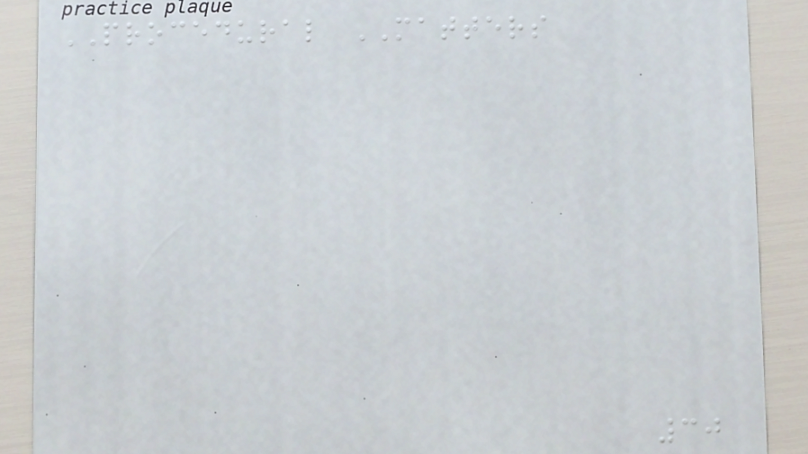PROCEDURAL MATTERS
30
